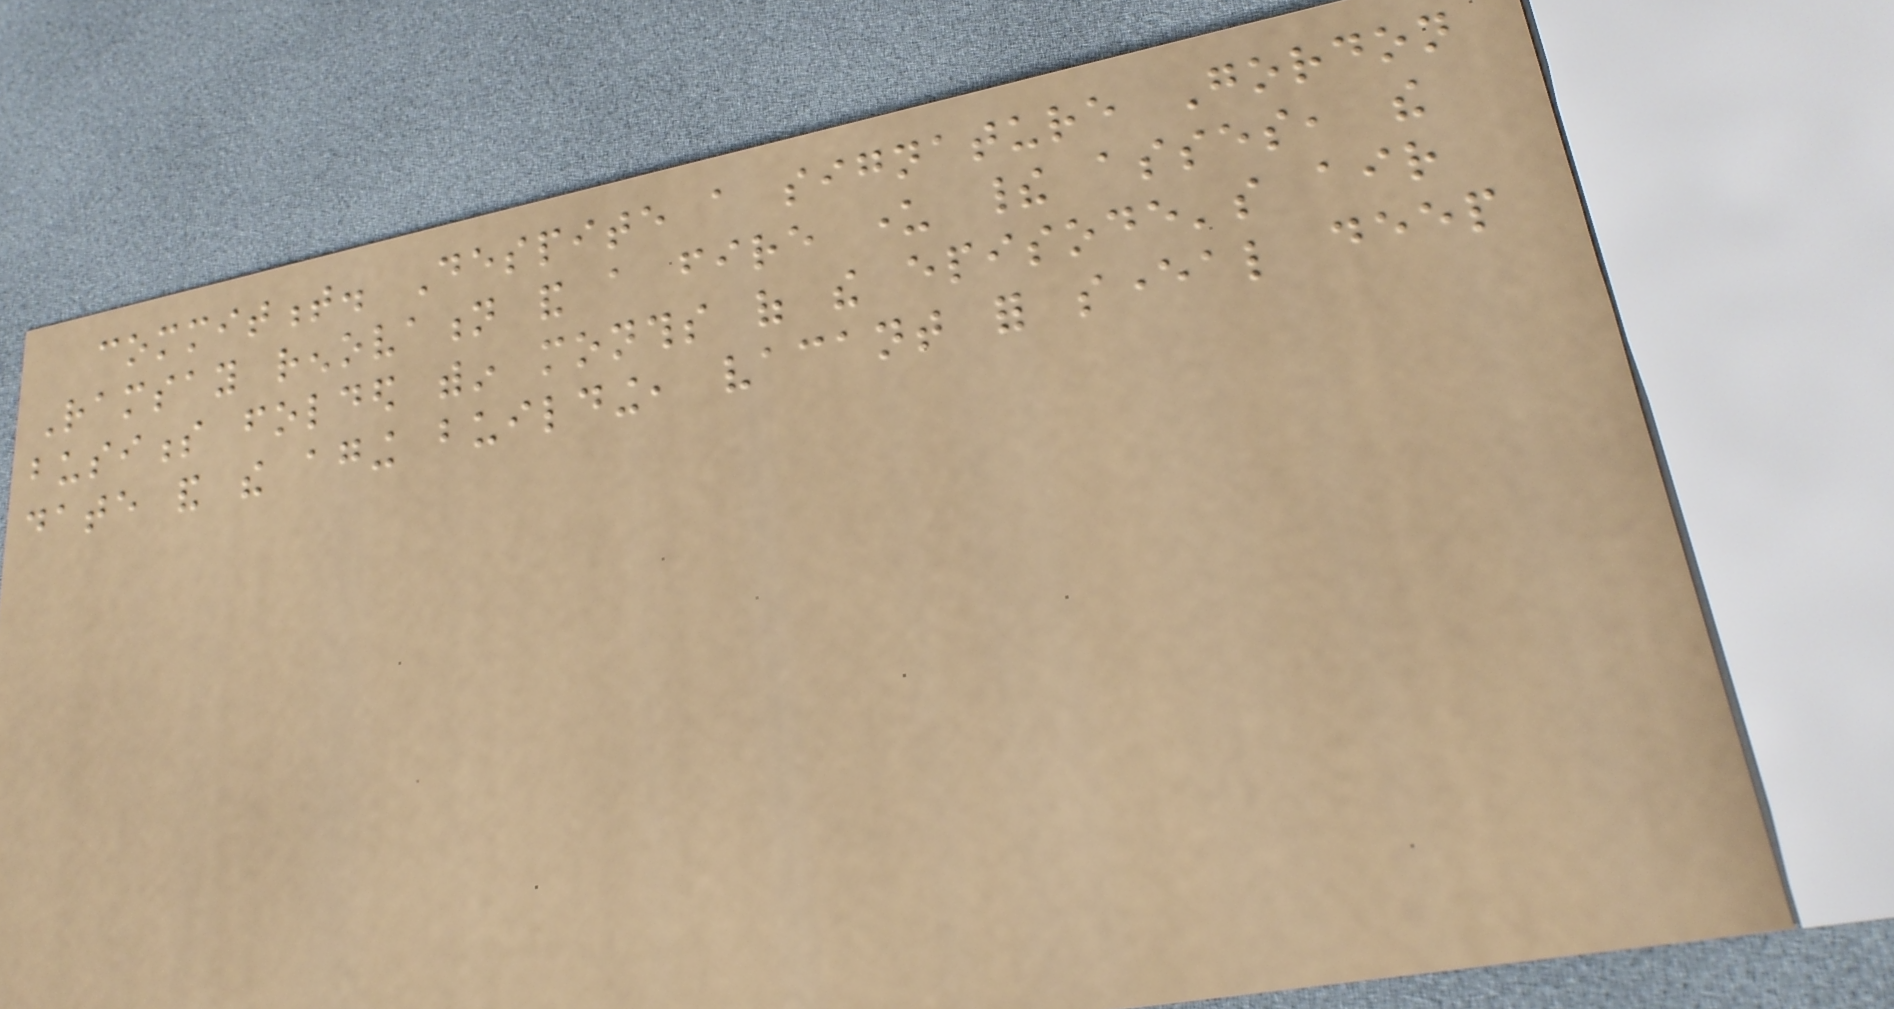commitment. Despite a signature Gordon
Ramsay renovation and a fire under their asses, the
business folded within months of the episode's air
date and the aging building, vacant for several deep
